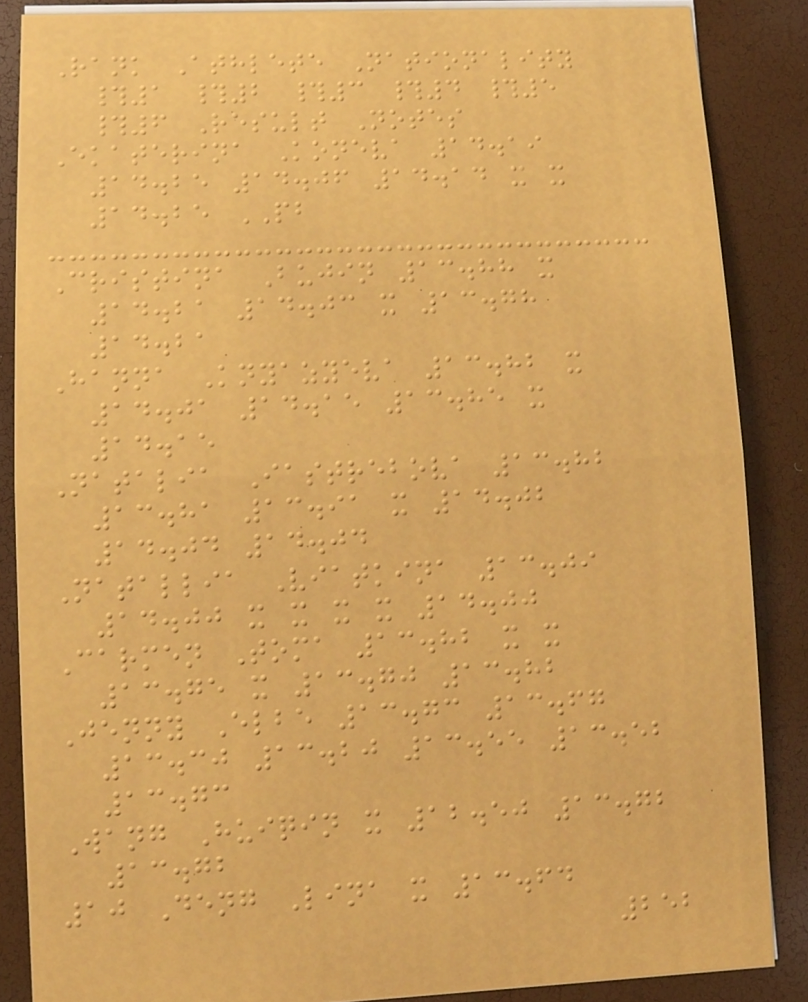Rank Athlete Nationality
#1 #2 #3 #4 #5
#6 Result Notes
Ekaterina Koneva 14.19
14.25 14.06 14.14 x x
14.25 PB
Cristina Bujin 13.88 x
14.21 14.03 x 13.78
14.21
Hanna Knyazyeva 13.82 x
14.01 14.15 13.85 x
14.15
Natalia Iastrebova 13.82
13.81 13.91 x 14.02
14.04 14.04
Natallia Viatkina 13.09
14.00 x x x x 14.00
Carmen Toma 13.82 x x
13.75 x 13.70 13.82
Jenny Elbe 13.73 13.67
13.30 13.20 13.55 13.52
13.73
Wang Huiqin x 12.50 13.72
13.72
10 Deng Lina x 13.64
252
